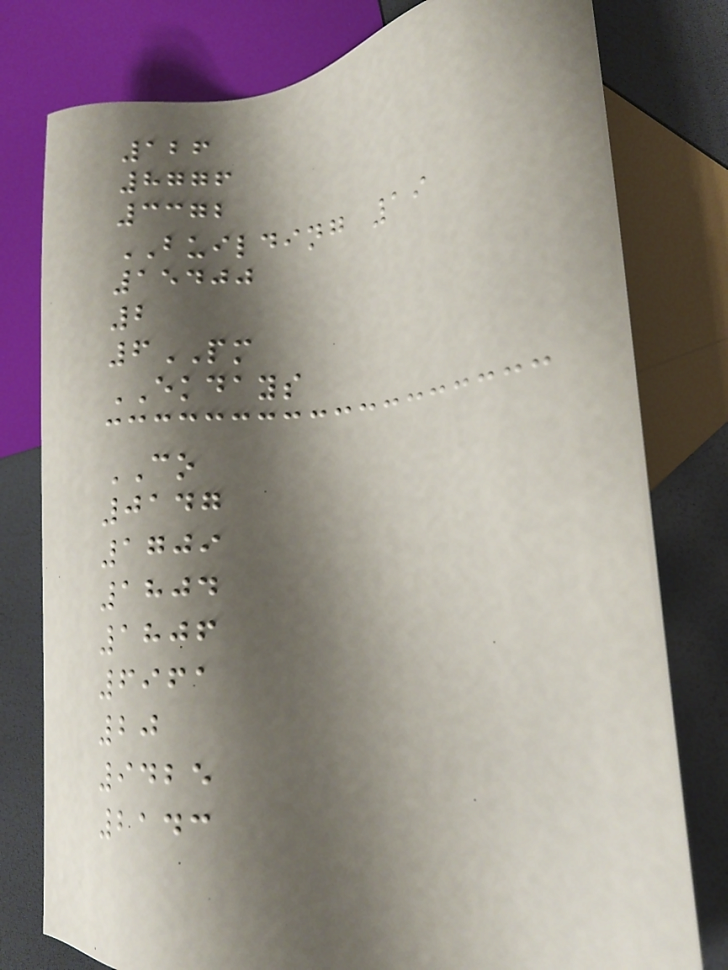126
8776
3372
BUILDING 19
15400
2
6PM
EKDAYS
CO
0147
1709
1804
1806
6961
20
9425
2143
